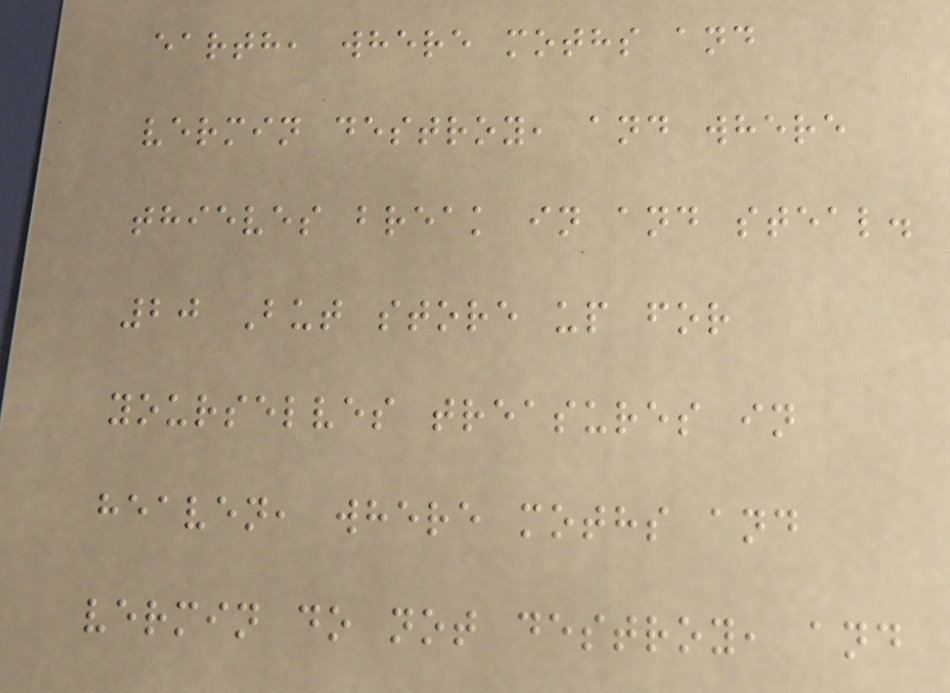earth, where moths and
vermin destroy, and where
thieves break in and steal.
20 But store up for
yourselves treasures in
heaven, where moths and
vermin do not destroy, and
